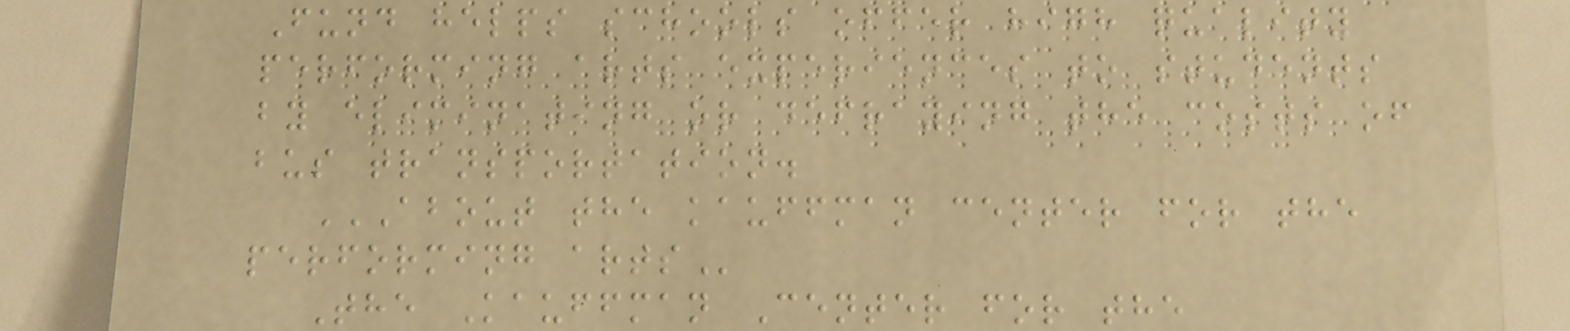Fund helps schools offer high quality
performing arts experiences to students
by eliminating or defraying the costs of
bus transportation.
ABOUT THE KAUFFMAN CENTER FOR THE
PERFORMING ARTS
The Kauffman Center for the
